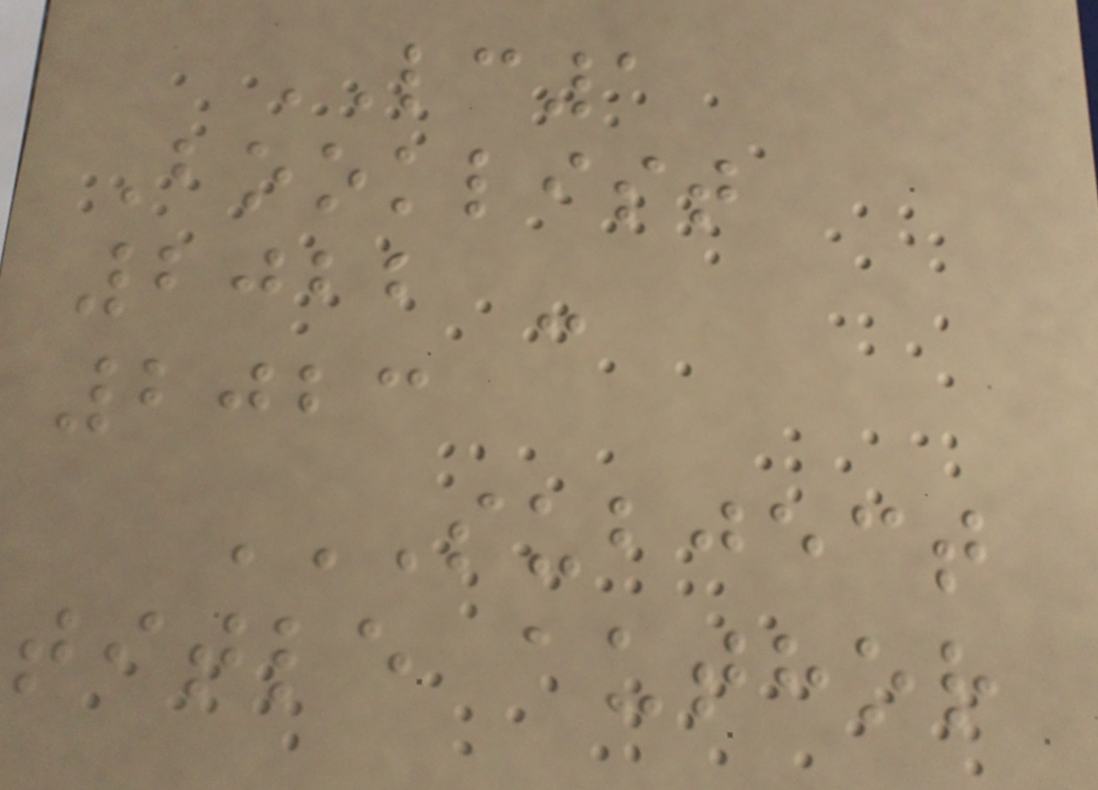LC1
Booklist
2022 -
2023
SUBJECT
TITLE AUTHOR
